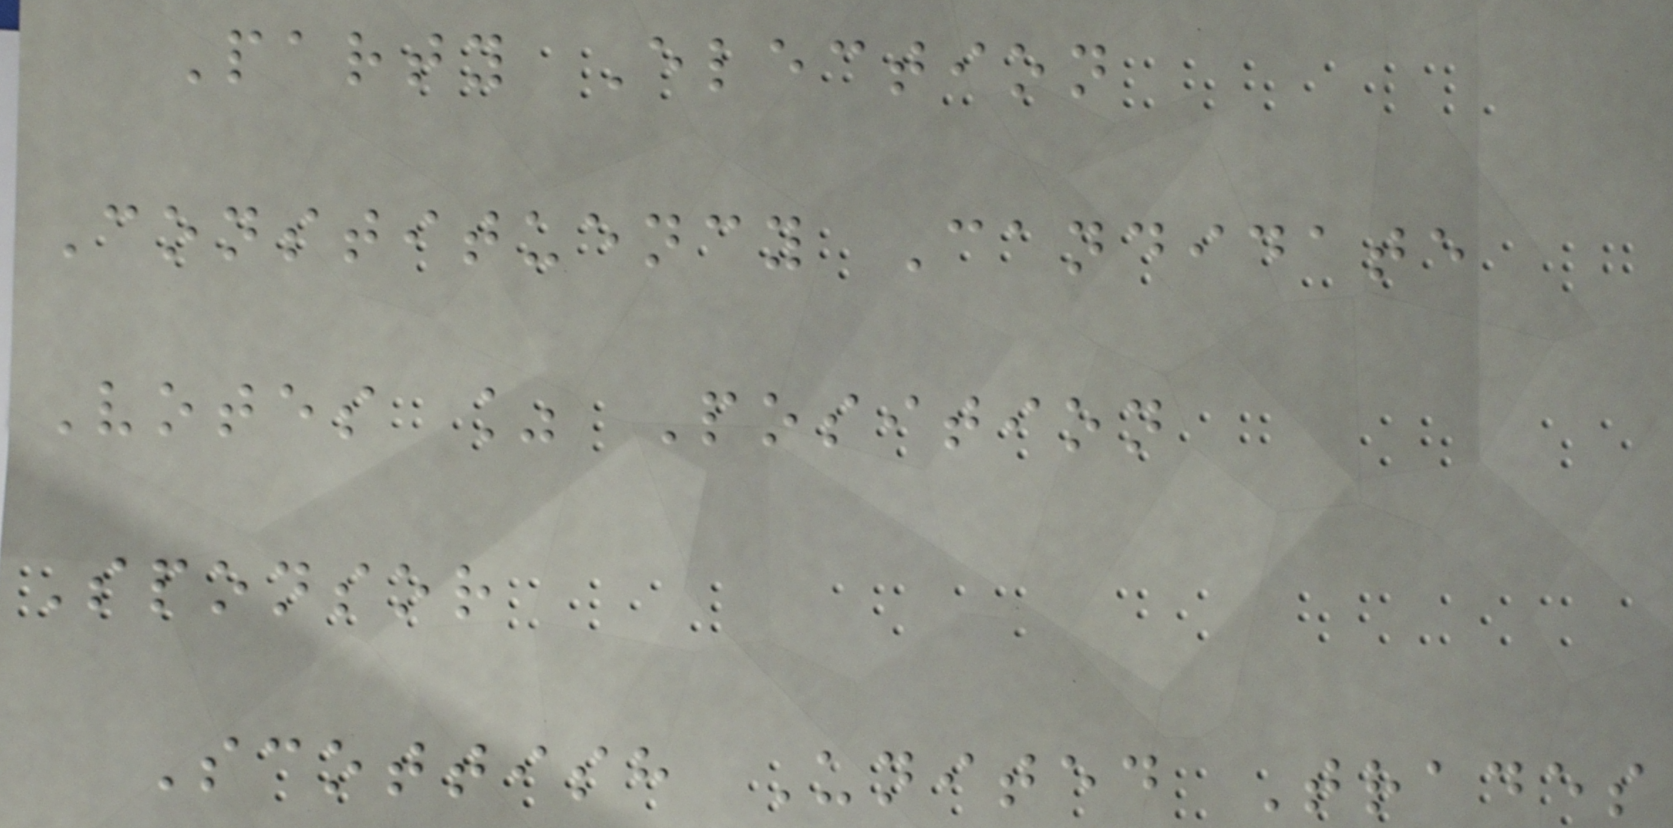Party Election
Constituency Candidate
Votes % Position
Sponsor
Scottish United Trades
